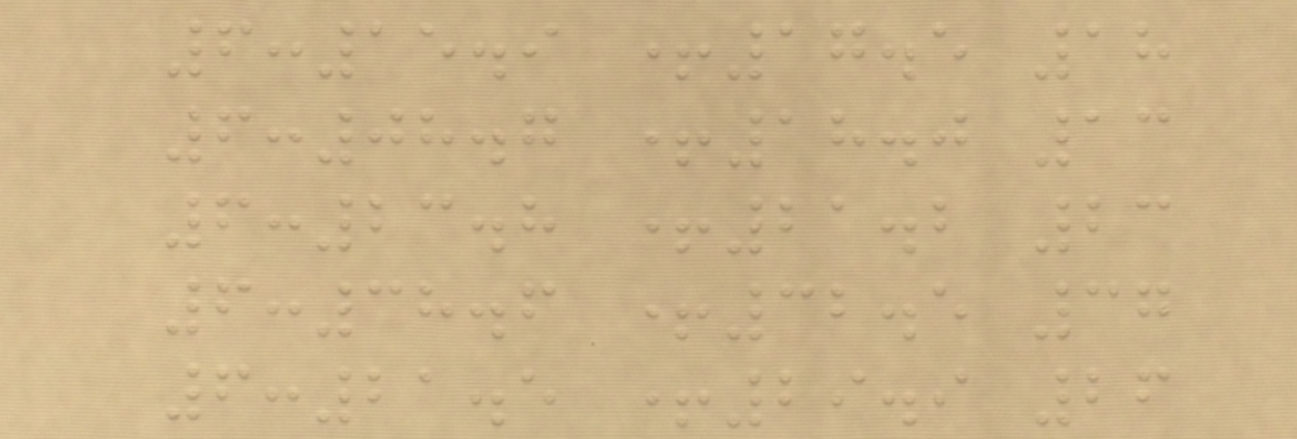6:15.9 +17.5 18
6:08.7 +18.0 13
6:23.8 +21.2 23
6:38.6 +32.5 37
6:21.5 +29.9 26
